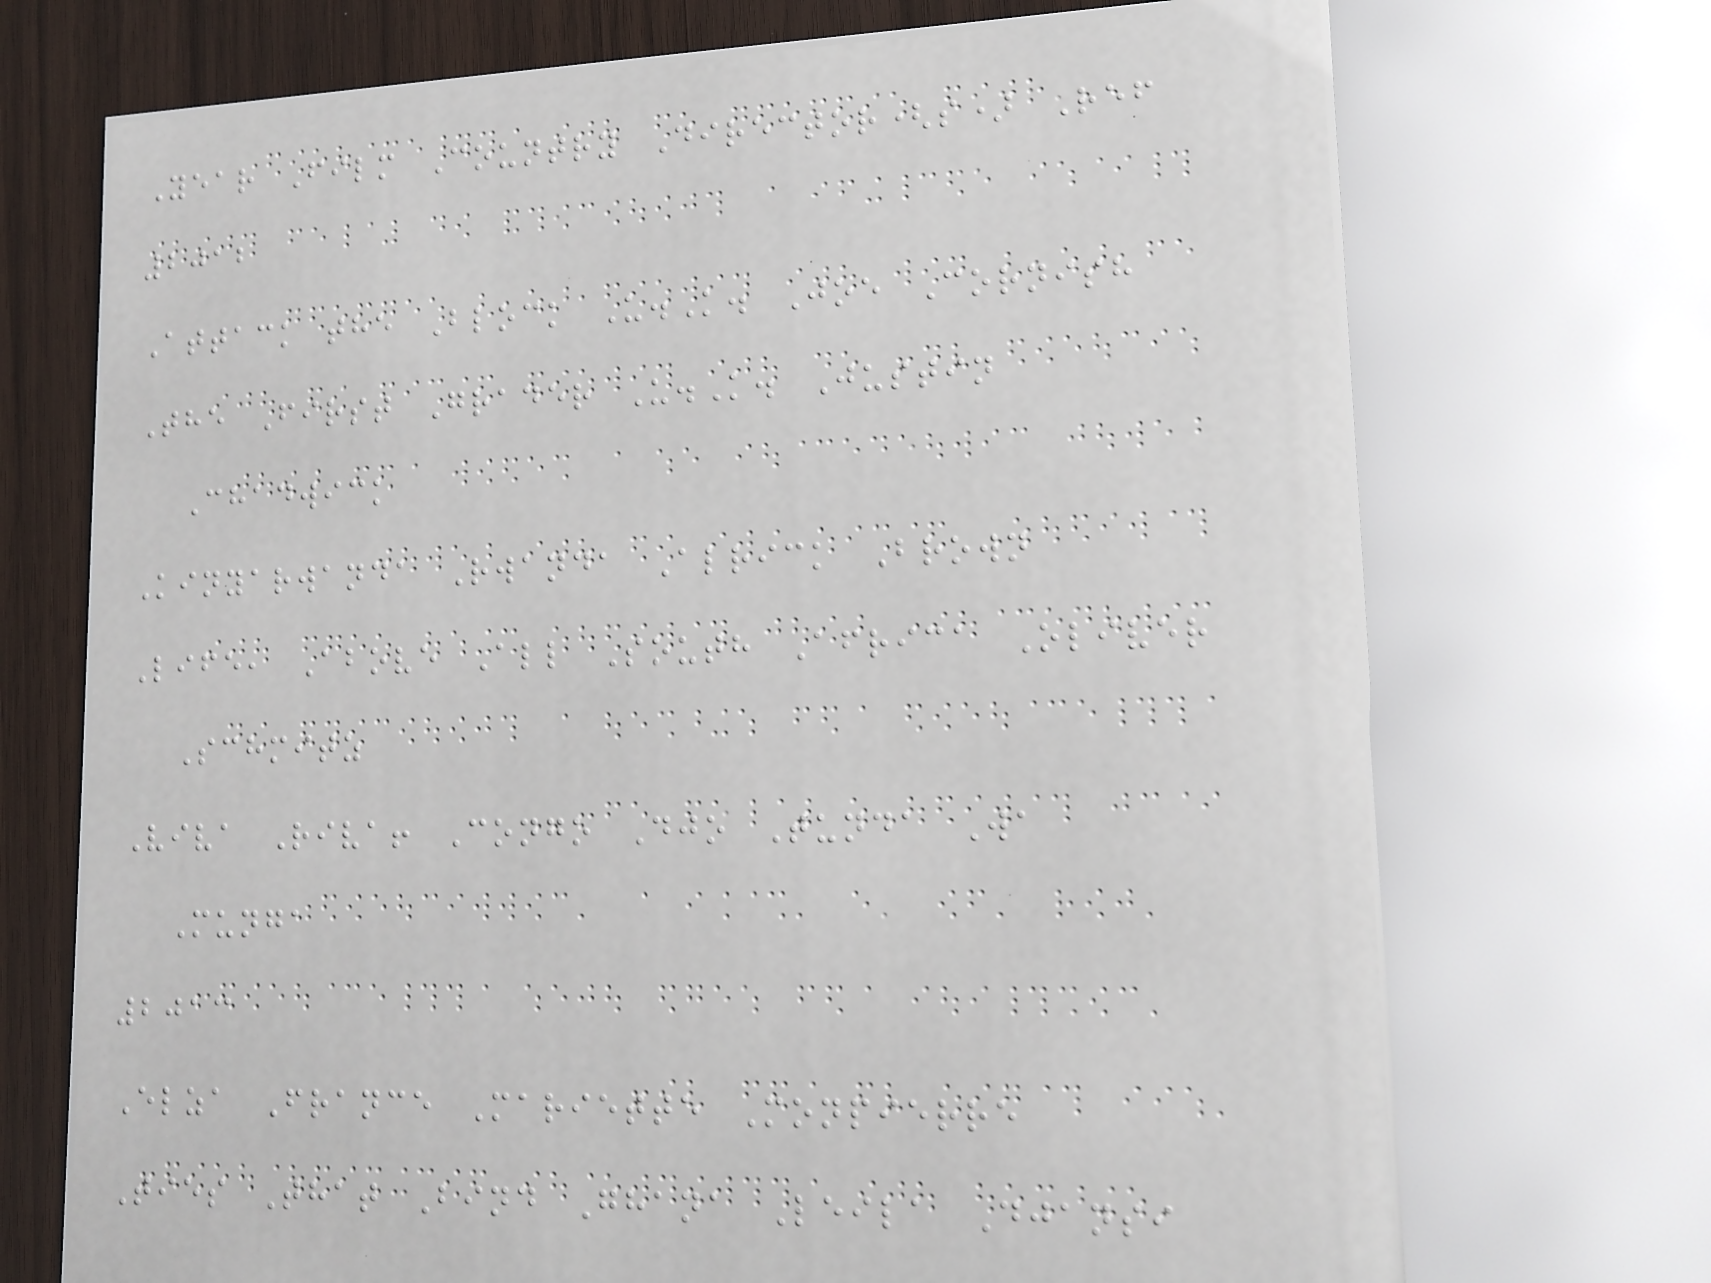Year Film Country Director(s) Ref
2012
Attack the Block U.K. Joe Cornish
The First Grader U.K. Justin
Chadwick
Kinyarwanda Rwanda Alrick Brown
Life, Above All South Africa Oliver
Schmitz
Viva Riva! Congo Djo Tunda Wa
Munga
2013
Elza France Mariette Monpierre
Ties That Bind Ghana Leila Djansi
